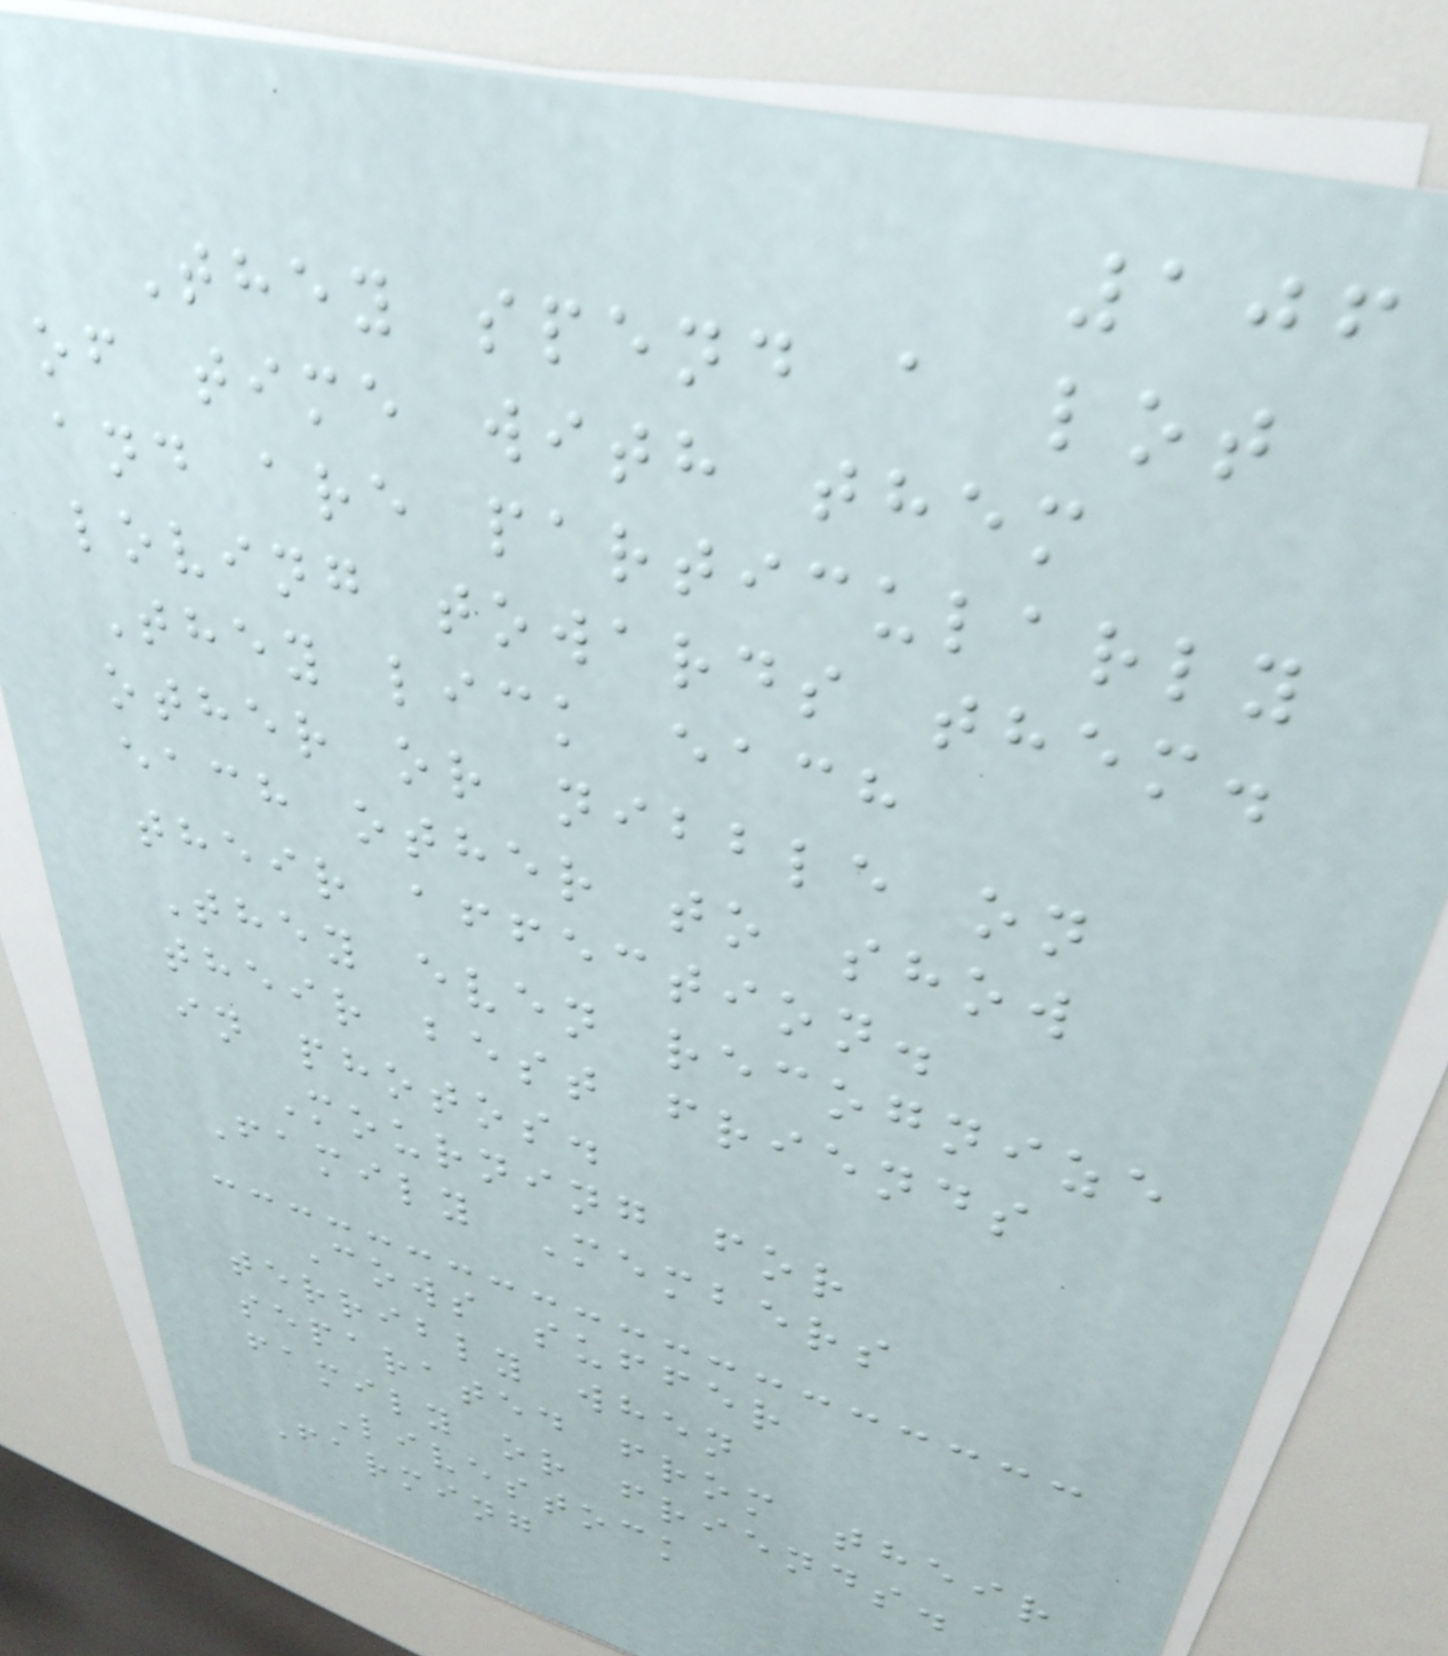106
They spend a lot
of time with them
and are particularly
loving towards them.
They lick each
other or nibble on
each other to show
their affection.
They even recognize
their best friends
in photos.
Mourning for
Family Members
Cows suffer
terribly when
separated from their
family or friends.
Livestock
Farming
